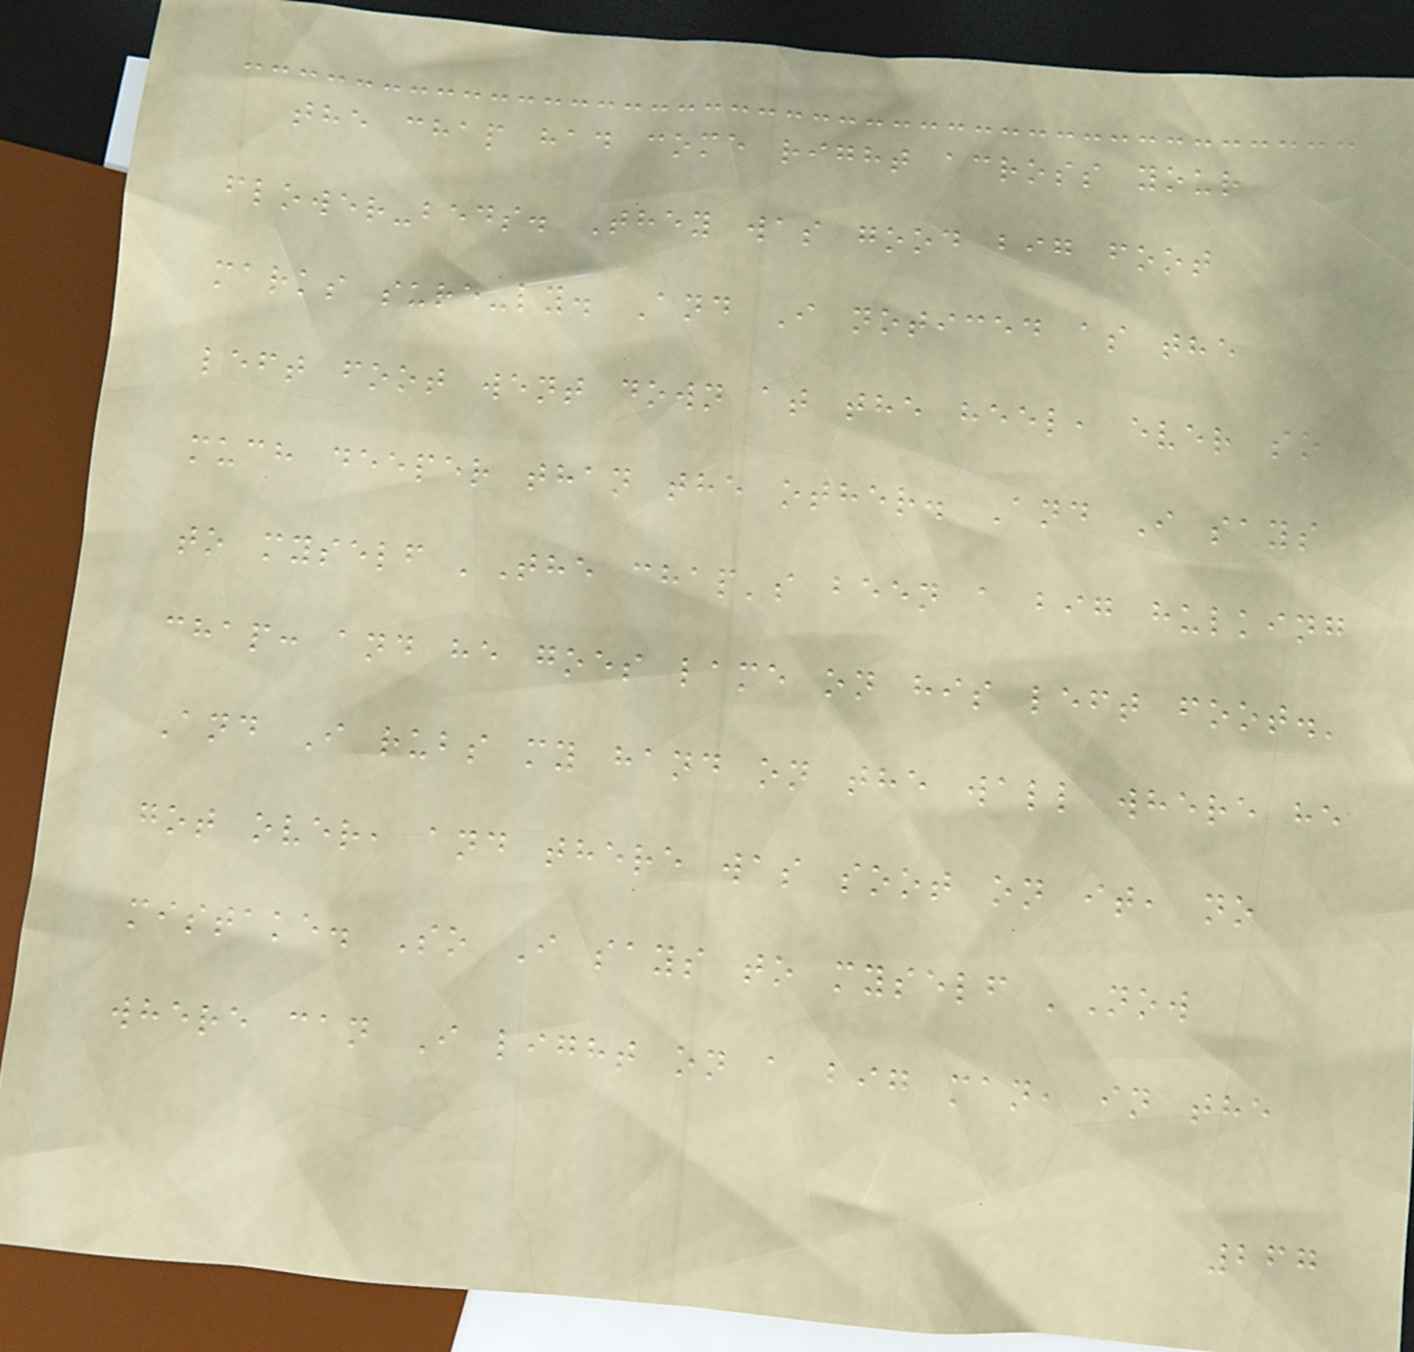the chap had come right across your
flower-beds. They was good big foot
marks sure-ly. And I noticed as the
left foot went down at the heel, ever so
much deeper than the other. And I says
to myself 'The chap's been a big hulking
chap: and he goes lame on his left foot.'
And I rubs my hand on the wall where he
got over, and there was soot on it, no
mistake. So I says to myself 'Now
where can I light on a big man, in the
267
